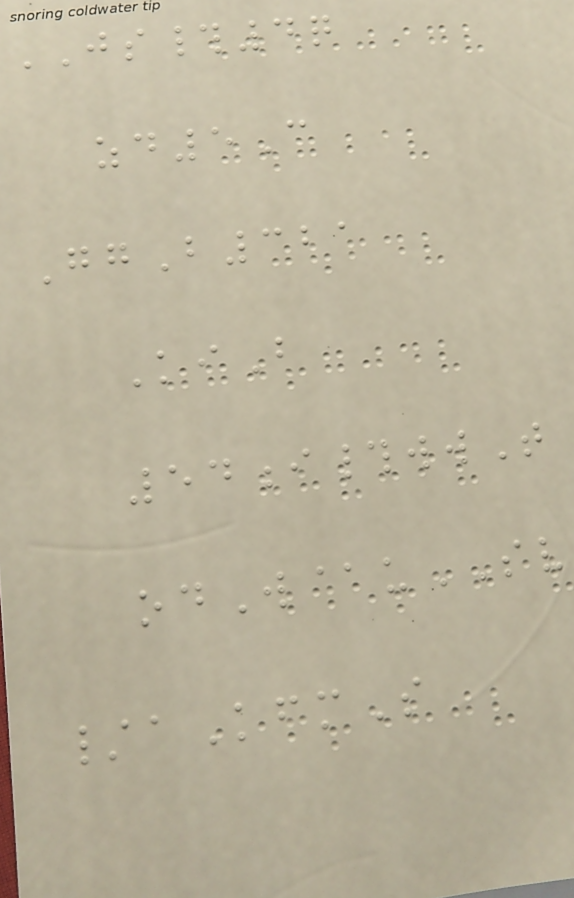JS#4q
zd5C
GgB321
KiB
54i#wwT
odW@uSV
/aKfmS
